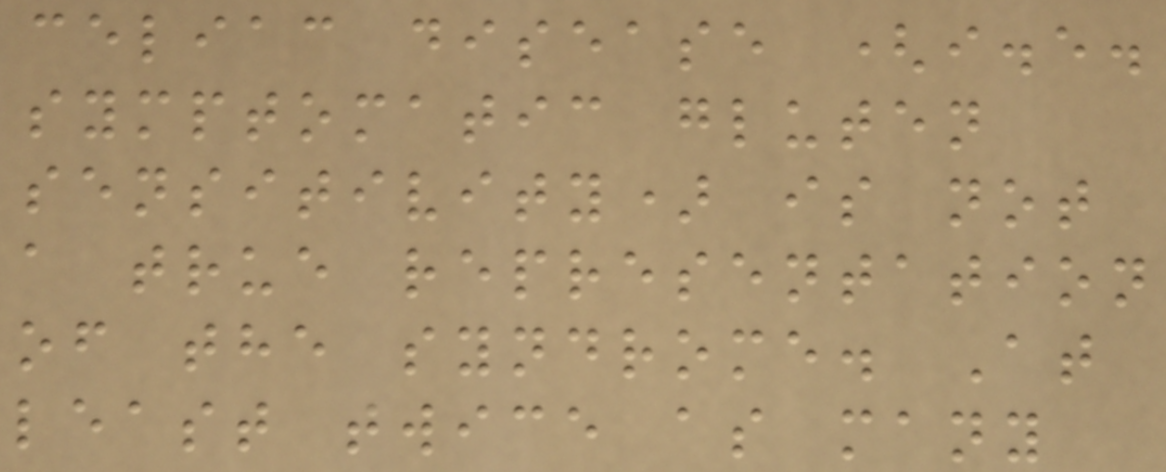celiac disease (i.e.
symptomatic gluten
sensitivity) is not
a true representation
of the syndrome. At
least twice as many
